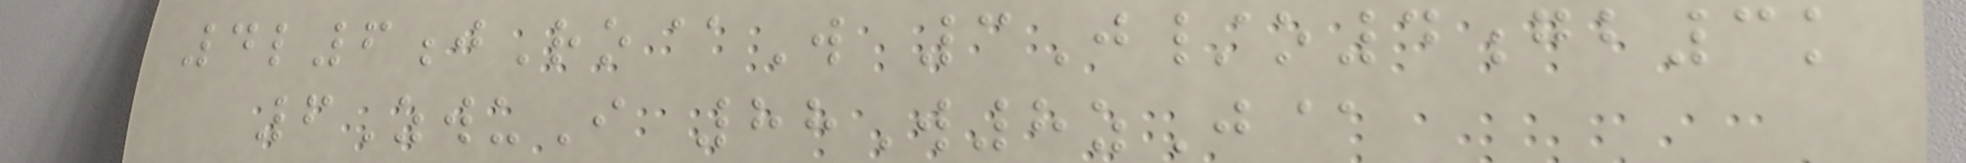4l6jRo@W 3J/o4gb3k
6ZwuI 88W8zJ@
